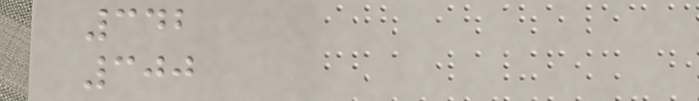342
300
